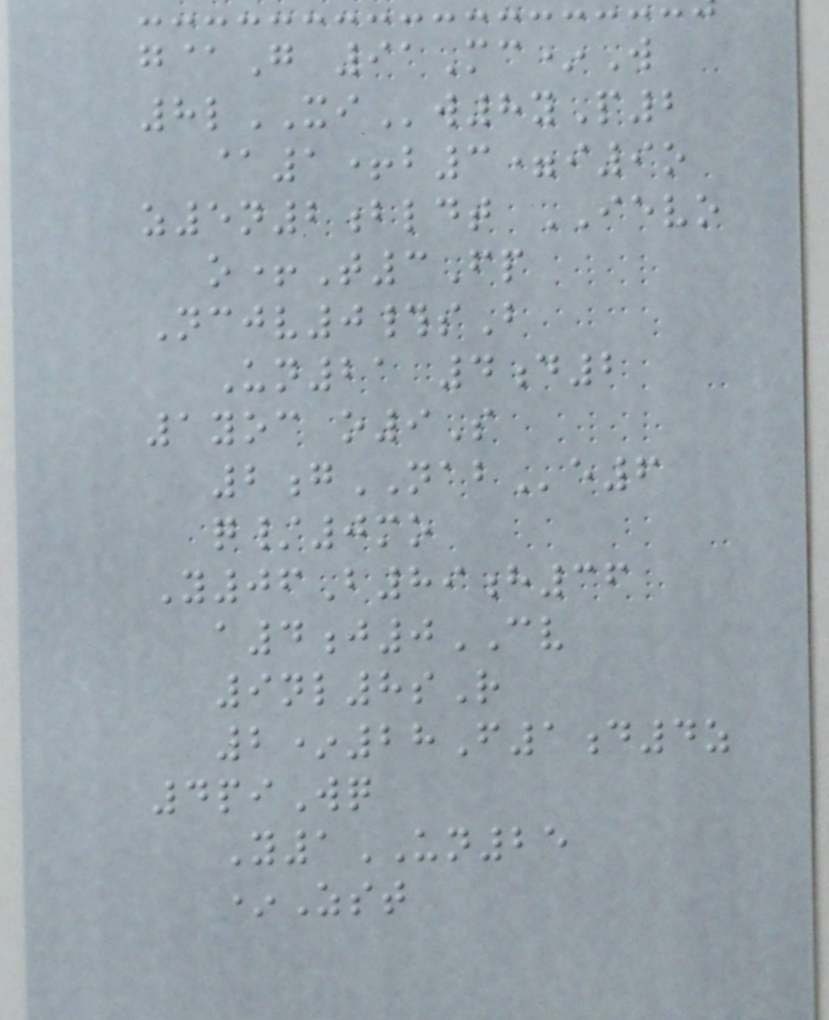g@G 91Mc*W
8lXIw8yP2
@1+b3=i9o
z5n2bldt IEVO
o+T3Fp
Ncjv0#sB
Un21 4d2
1yoc o9S
2gNABe6
q/0mo
Y06B89h36
a4j0CV
9nl8sR
2*28F1d4z
4piWq
Y1UN25
*Zst
